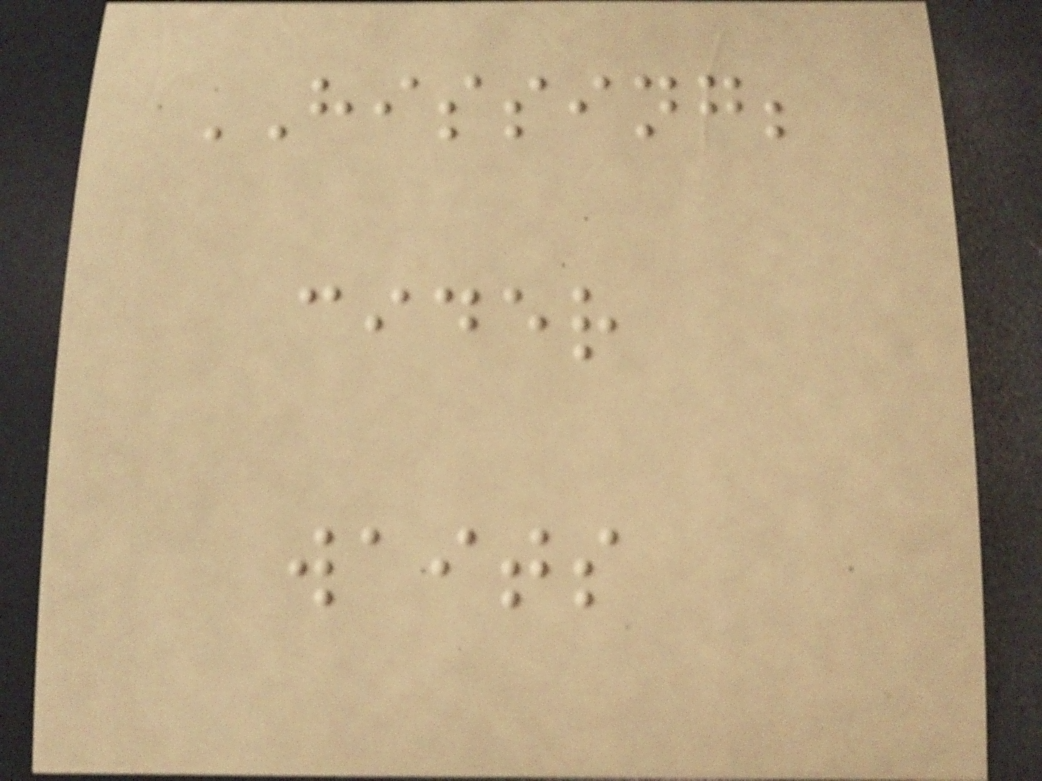HISSING;
cider
waits
